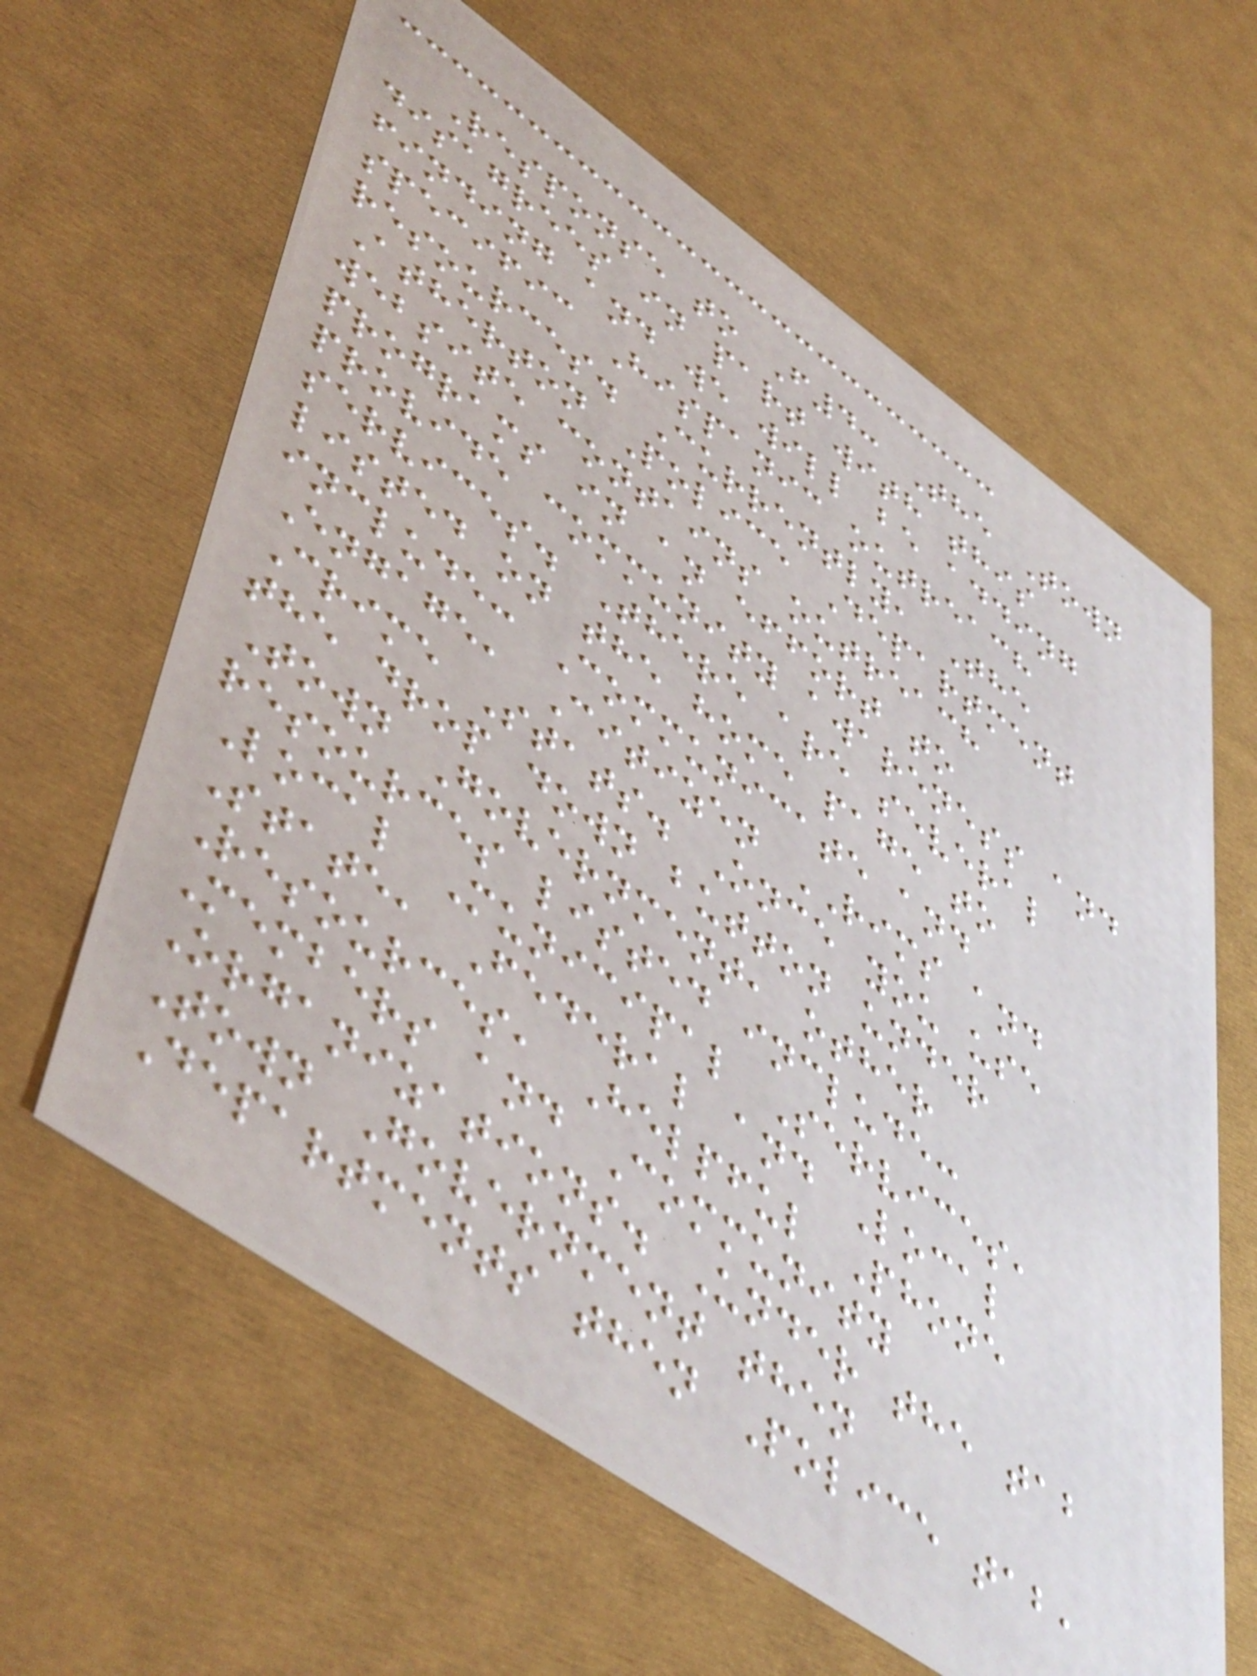Response to F4: The Town
disagrees in part with this
finding and we will be adding
specific Hispanic outreach
resources. Currently, The
Atherton Police Department
website contains outreach
programs in an effort to
provide community awareness and
services. There are several
listed on the home page to
include: Communicate and
Engage, Citizen RIMS and
Crime Stats. Once you use
the drop down button under
Town Government, other
resources listed include:
Local Municipal Services,
State, Federal and Local
Resources, Helpful Phone
Members and Community
Organizations. Under the tab
Town Government then
Departments then Police tab,
